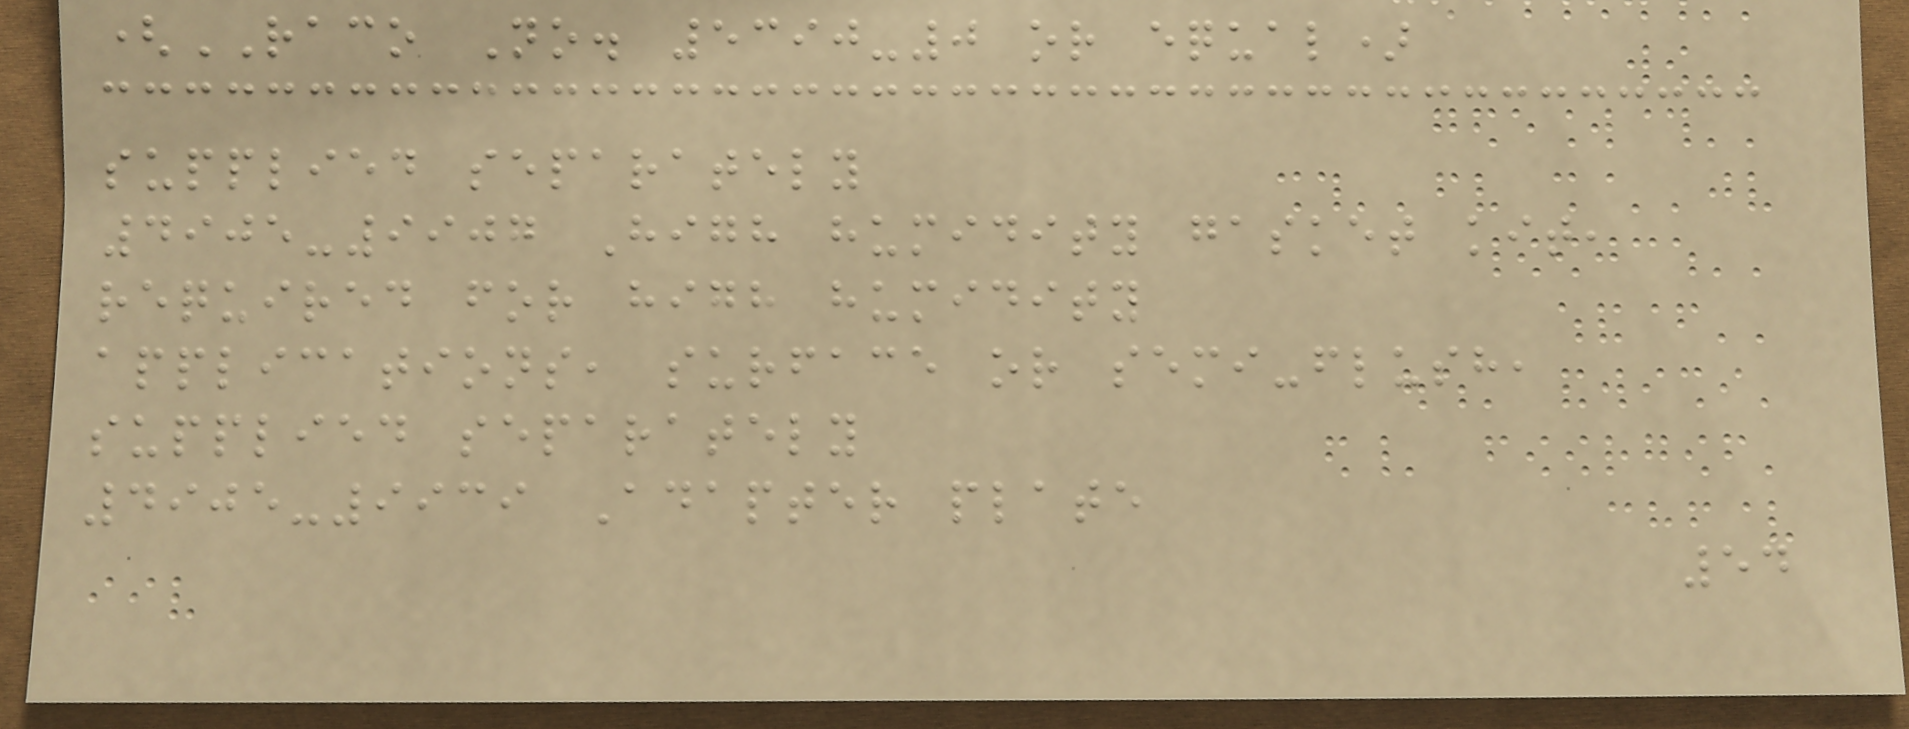(RACO No. 5390-0 or equal)
supplied separately
4905-9907 High humidity gasket kit,
required for high humidity
applications, surface or semi-flush,
supplied separately
4905-9939 Adapter plate
54
